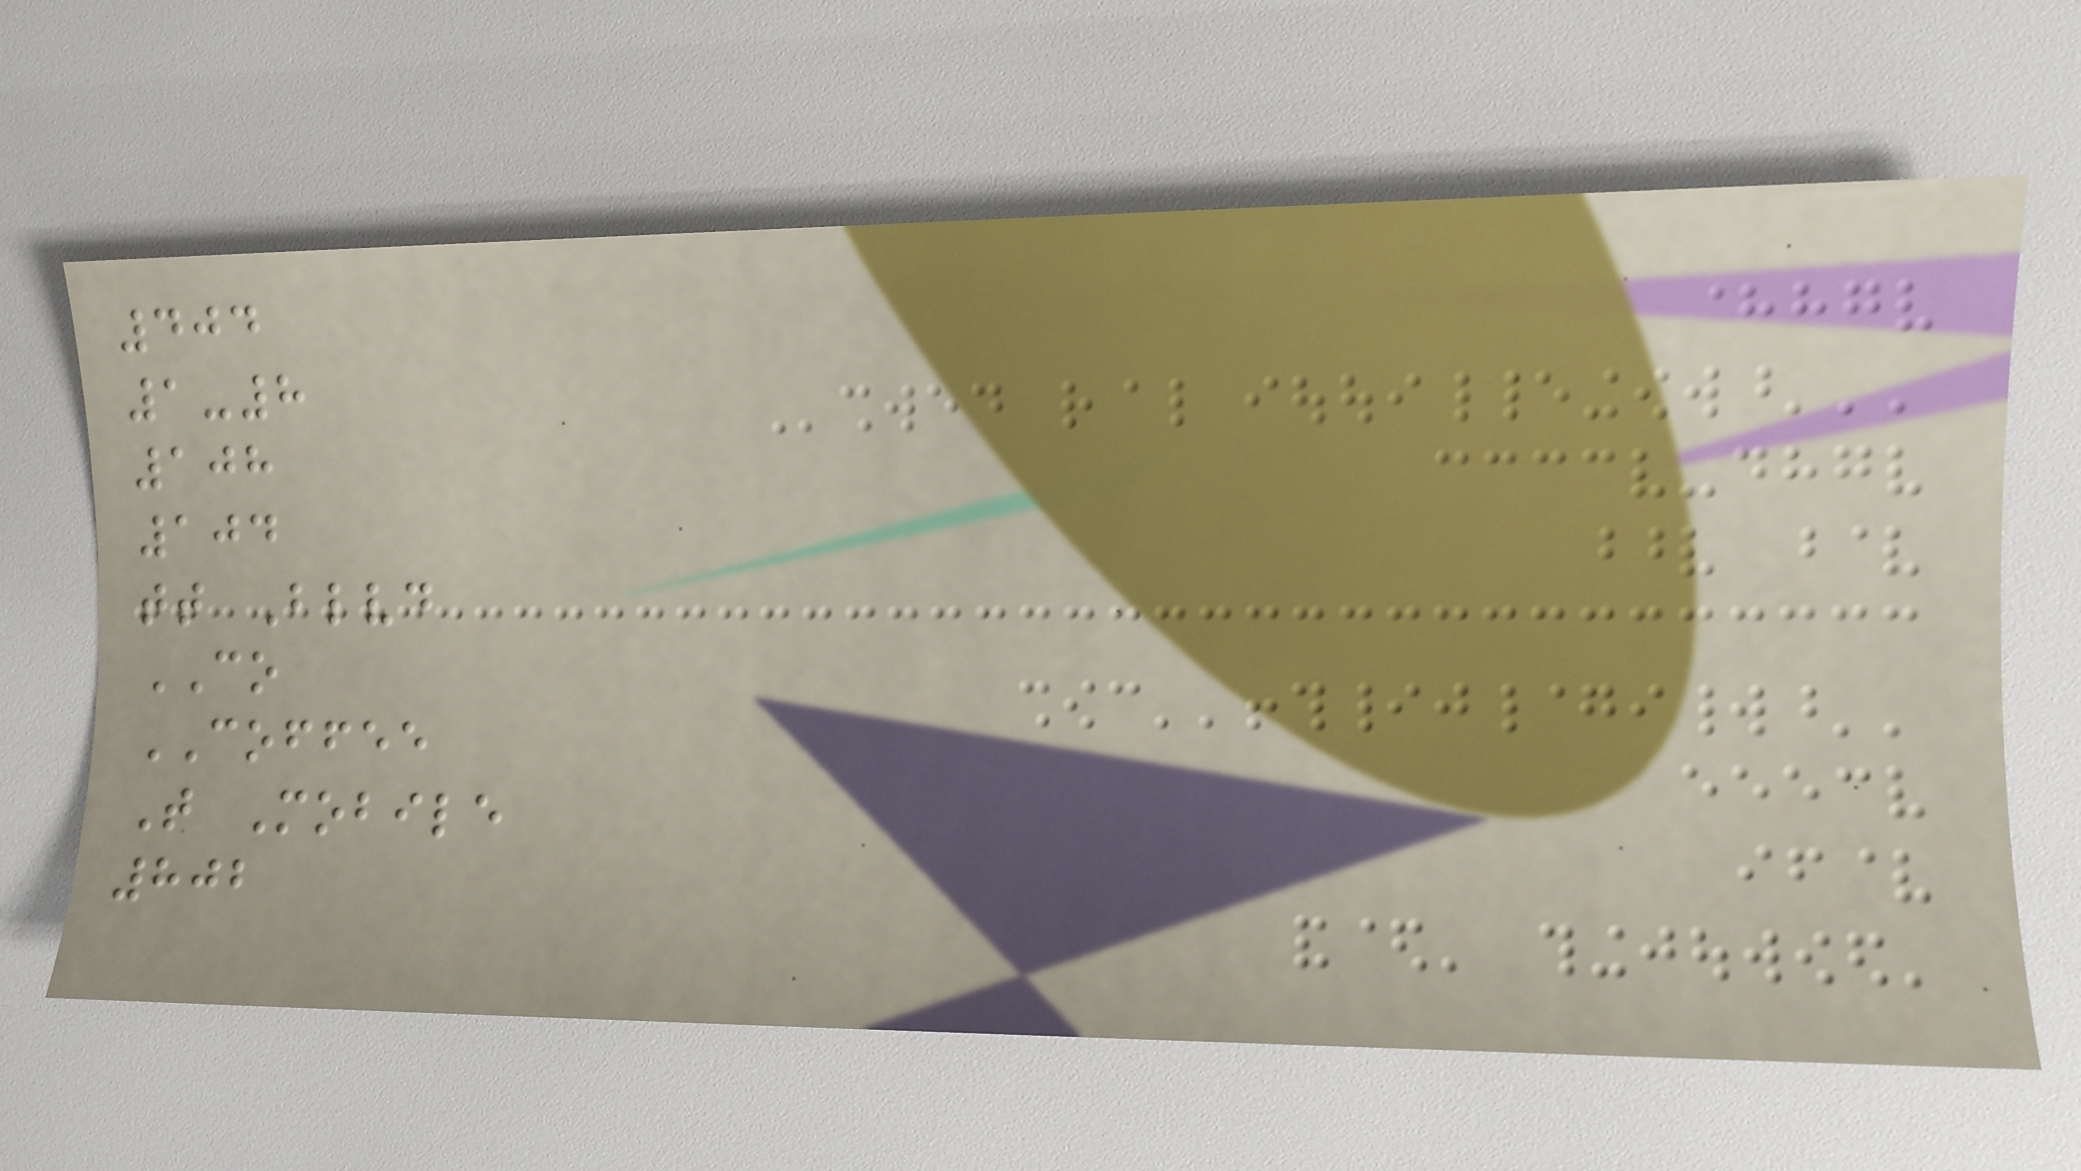404
1-8
108
104
tt Blvd
CO
COFFEE
T Mobile
802
